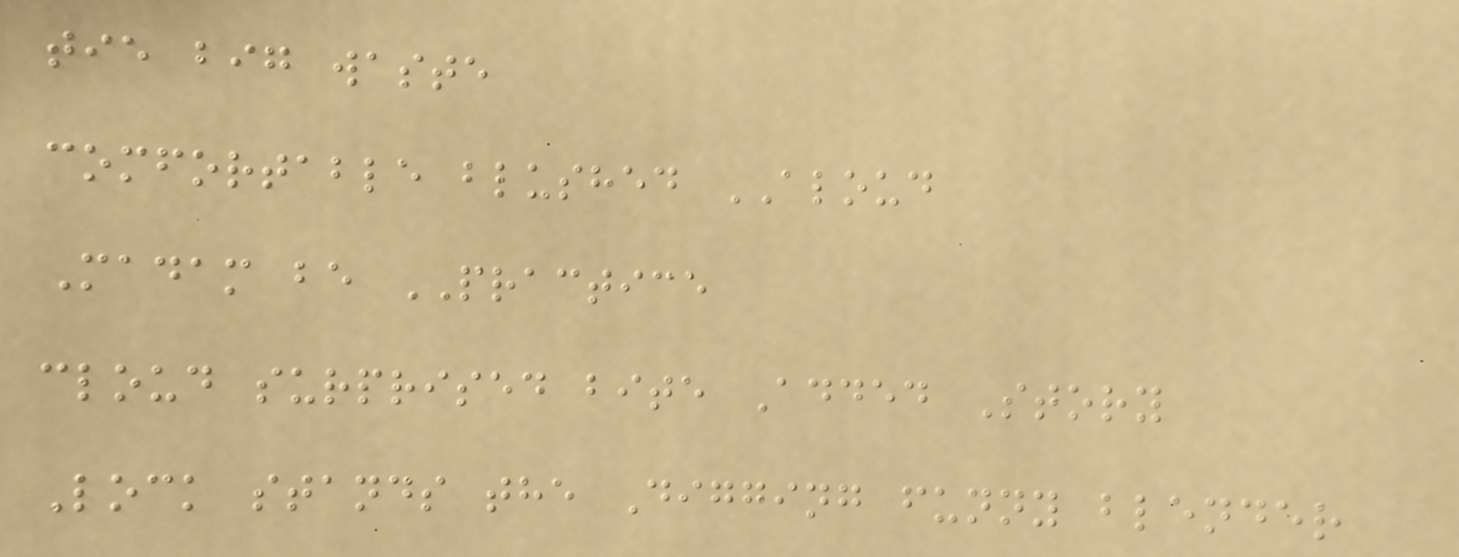tie big waste
comfortable blushed ALOUD
Madam be PRACTICE
cloud surprised bite Added Story
Lock stands the Digging funny blender
